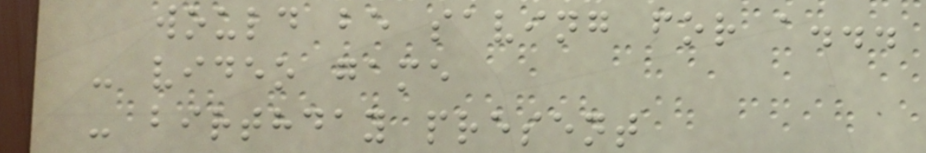would be saving for a...
- video game
- birthday present
